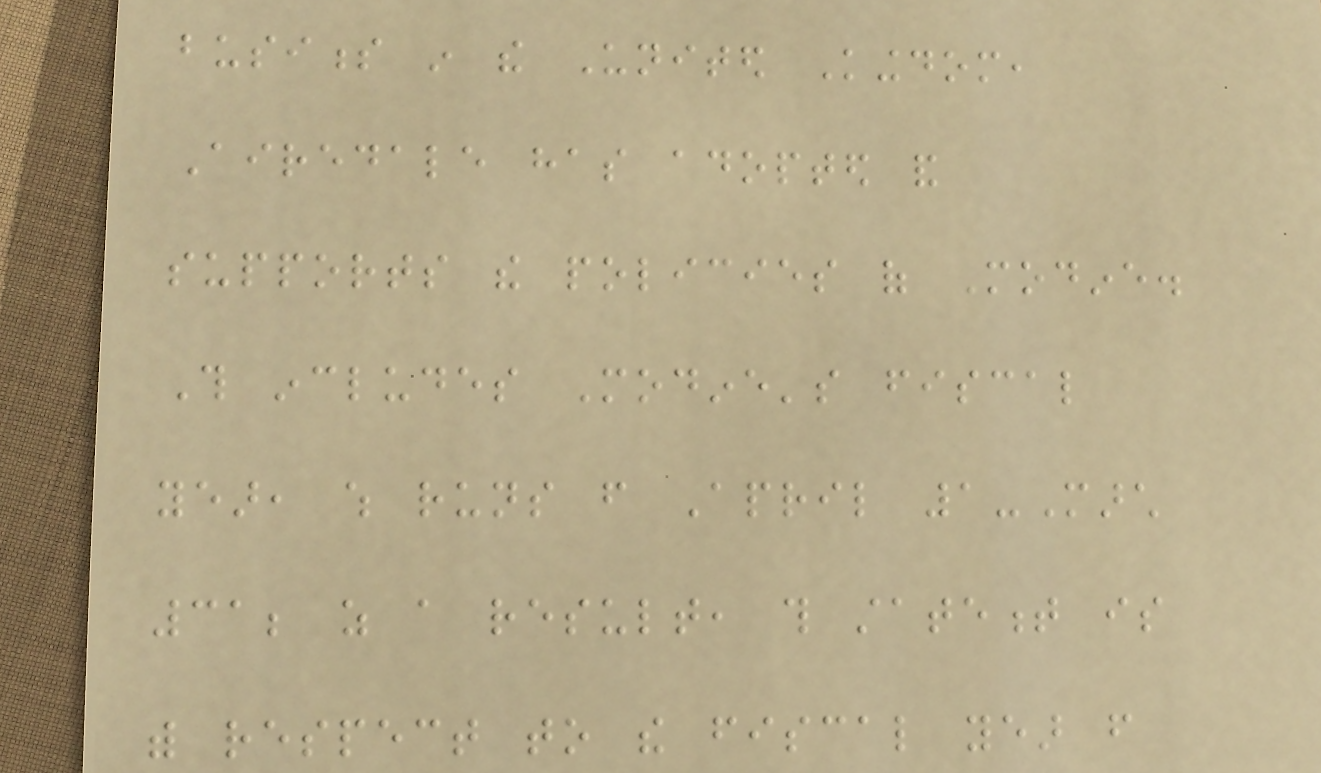business in the United Kingdom,
Airedale has adopted and
supports the policies of Modine.
This includes Modine's fiscal
year, which runs from April 1-March
31; as a result, this statement is
with respect to the fiscal year from
